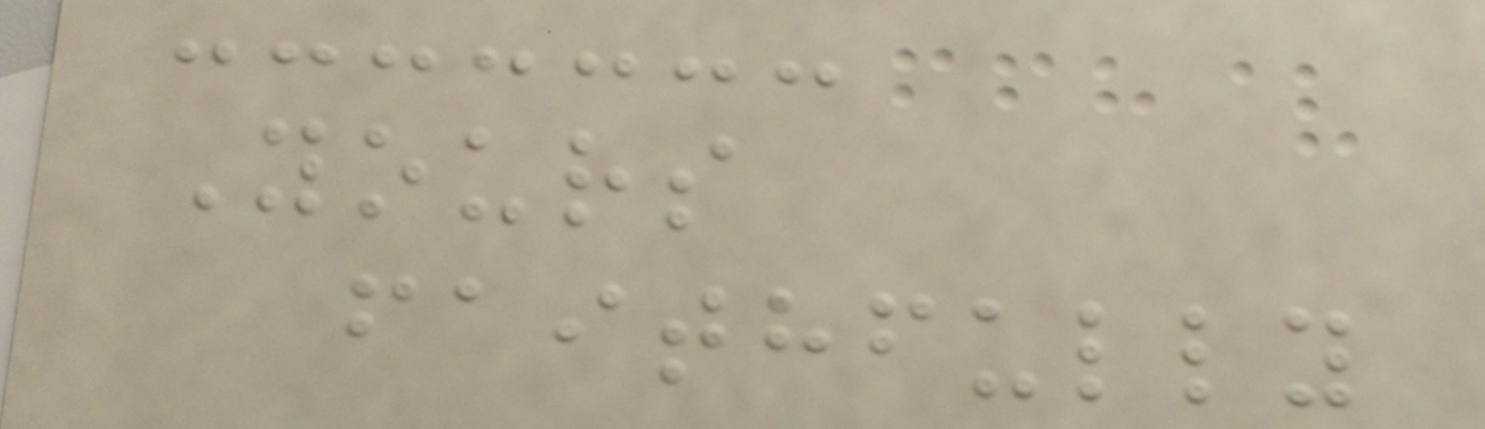Yours
faithfully
